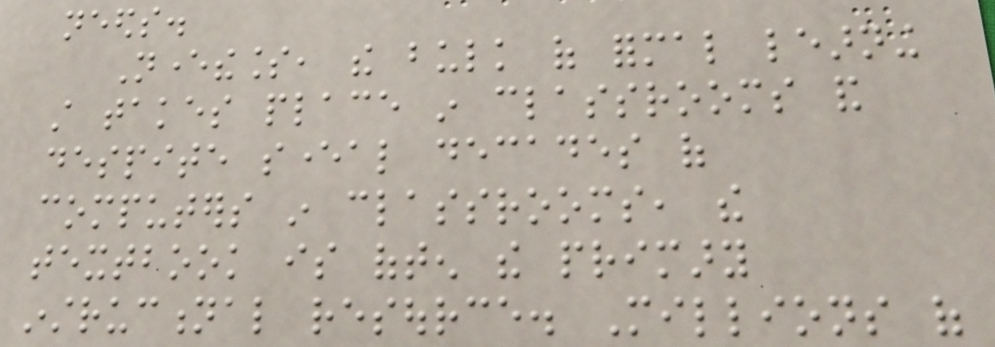needs.
Nevertheless, the bulk of formal learning
still takes place in classrooms and
despite several decades of
computers in classrooms, the
textbook is often the primary
instructional resource. Millions of
